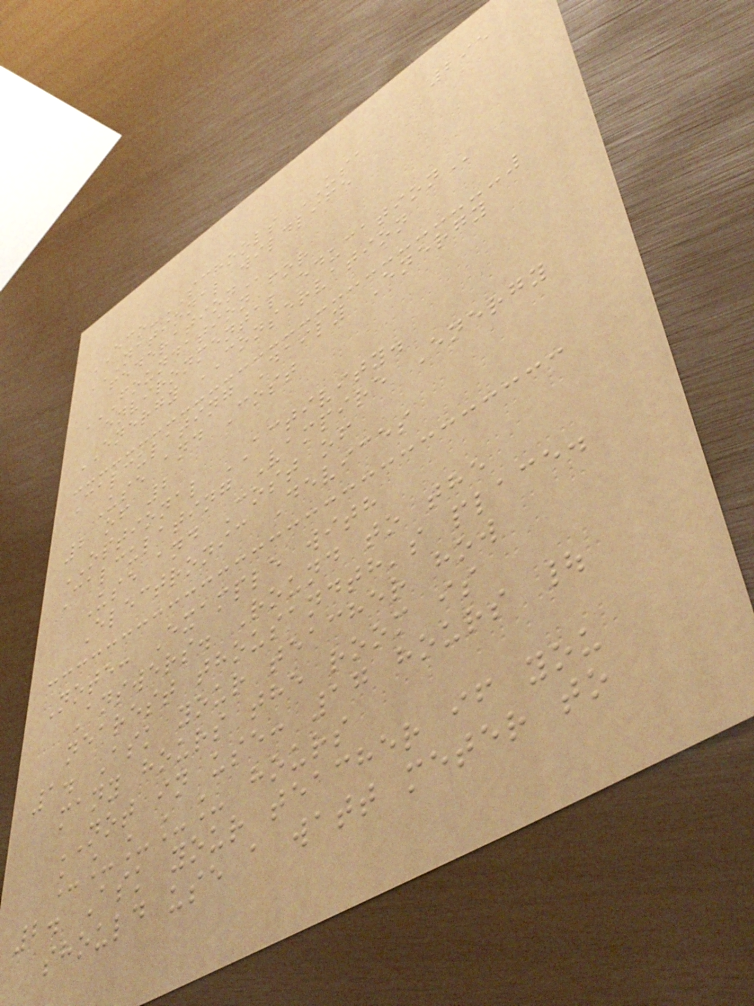295
ECO-SCHOOLS USA
NATIONAL WILDLIFE
FEDERATION
FOUNDATION FOR
ENVIRONMENTAL EDUCATION
ENERGY CONSERVATION
Calculating Daily Energy
Use and Cost
2 of 2
OPTIONAL ACTIVITY.
Calculating Vampire Energy
Use and Cost of
Electronic Devices
Note: Example with
Answers. Round to the
nearest thousandth's place.
1. Ask your teacher how
many hours the room is
NOT in use: 17 hours |
_____ hours
2. Ask your teacher if you
should use a watt meter to
